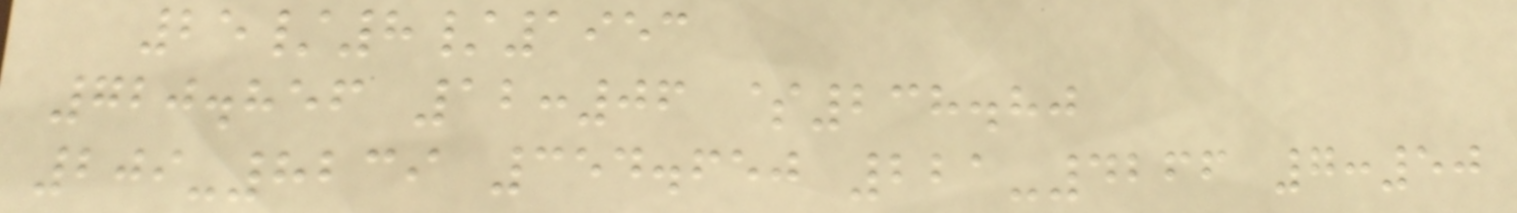25/8/1953
720.856 12:06 $238.80
209-8239 354.650 221-4266 7:50
